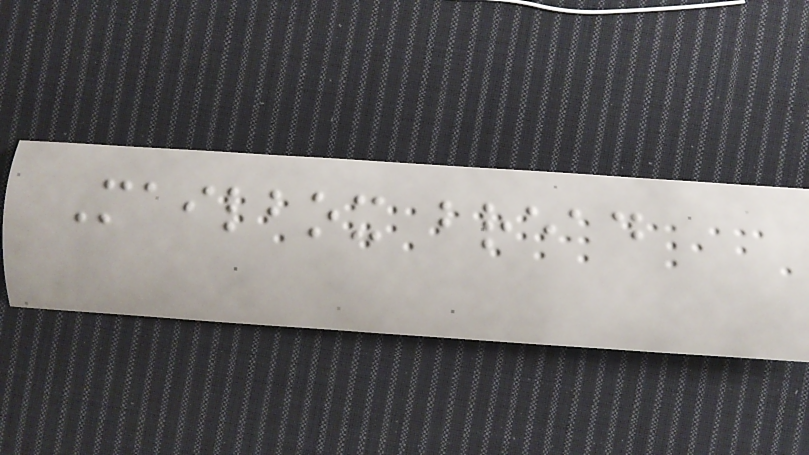Mailbox bread
